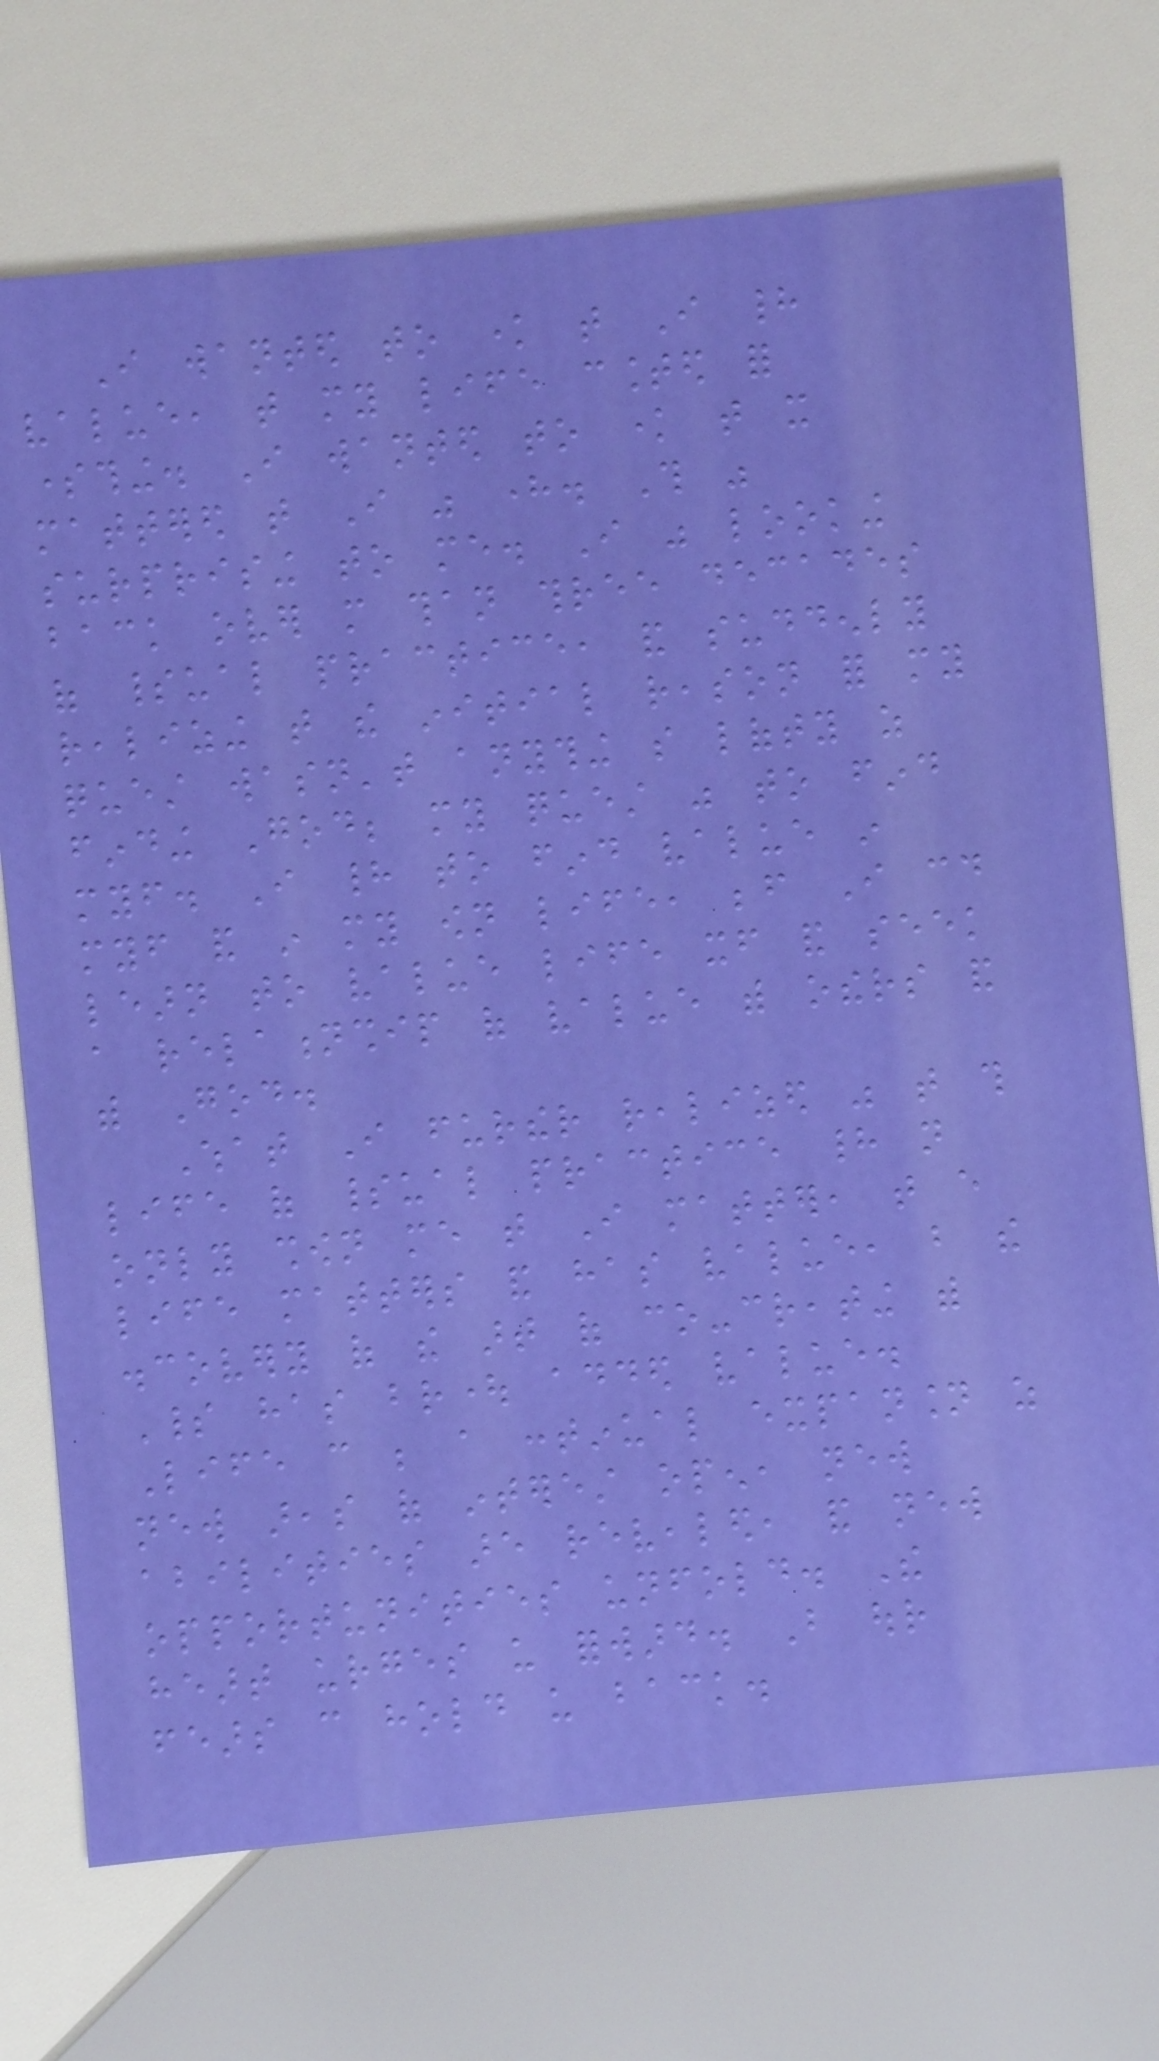I wanted to know that I had
value, that my life counted for
something. I wanted to know that it
mattered that I was here. This was
surprising to me. I was looking
back over more than three decades
of spiritual practice, and suddenly
realizing that the initial reason for my
quest wasn't anything so lofty as
finding God; my quest was to find
myself. I had to find value in
myself and in my own life, before I could
learn to value life itself and seek
a relationship of value with others and
with God.
What I further realized was that this
life of spiritual practice had not
only shown me that I matter, that every
life matters and has value, but the
discovery of the art of co-creating with
Spirit has brought added value.
Life can be a continual expansion as
new areas of interest open, new
abilities are revealed, and new
opportunities unfold. The
heart urges us forward. But our
fears can hold us back.
